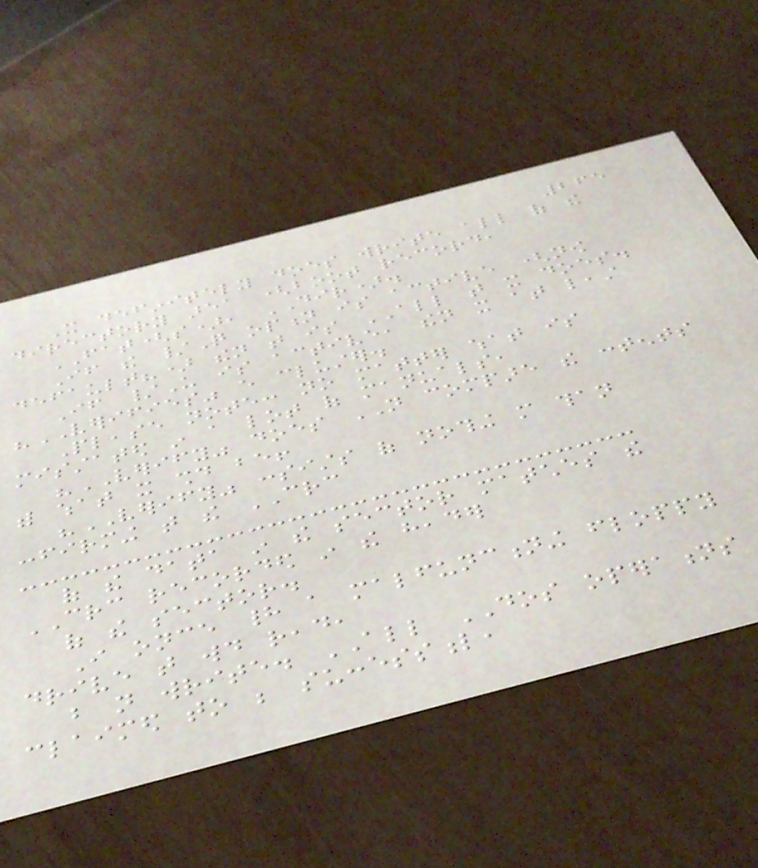265
It definitely does write all of the
directory area (boot record,
FAT(s), DIR).
If the /Q option is active (now
default?) then that is ALL that it does.
If /U is active, then it at least
"VERIFIES" every cluster.
Please note: no matter what is
misstated in a lot of manuals,
"VERIFY" does NOT compare the contents
with what it should be!
"VERIFY" consists of nothing more than
confirming that the CRC
of the data in the sector matches the
CRC recorded in the header
of the sector.
I once had a malfunctioning floppy
drive that would read,
but not write. ALL DOS operations
claimed to be successful,
